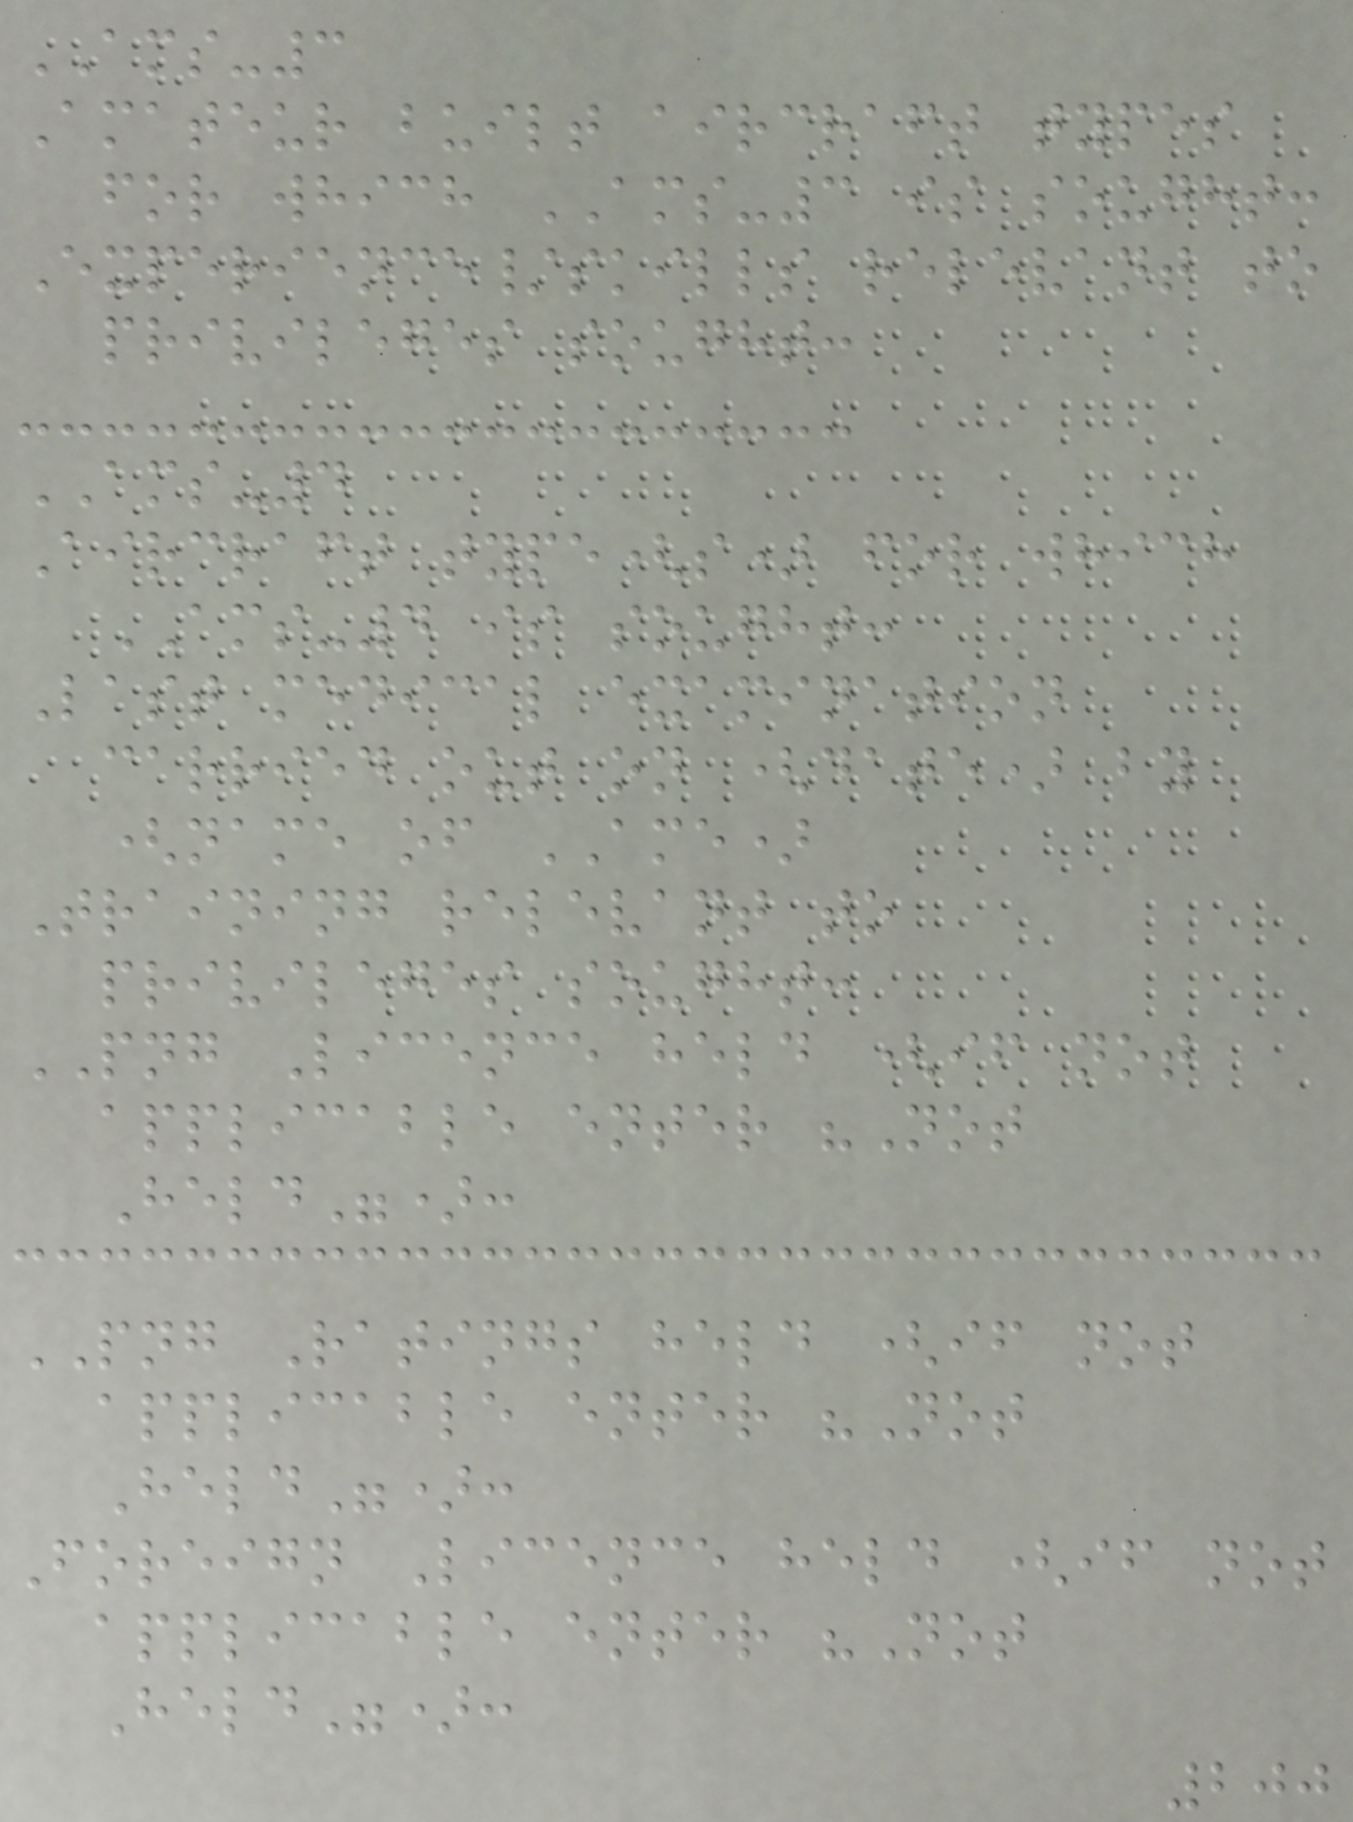AMS-3
Amateur built aircraft types
for which AMS-3 is sought:
Experience/skills relevant to
privileges sought:
AMS-4
Aircraft type(s) for which
AMS-4 is sought:
Last medical examination
carried out on (date) by
(name of AME)
Training relevant to
privileges sought:
PNG Licence held (if not
applicable enter "Not
Held"):
PNG Ratings held (if not
applicable enter "Not
Held"):
Foreign Licence held (if not
applicable enter "Not
Held"):
200
